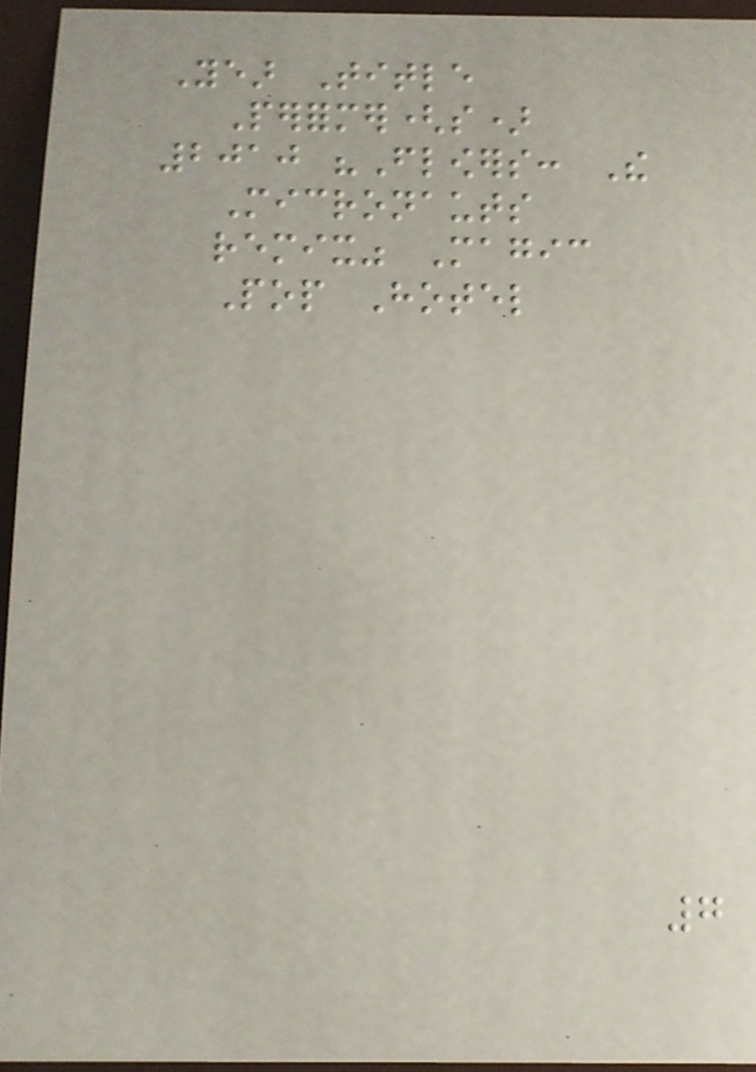Year Title
Performer(s)
2010 "Flowers: The
Micronauts
remix" Magic
Pop Hotel
7
